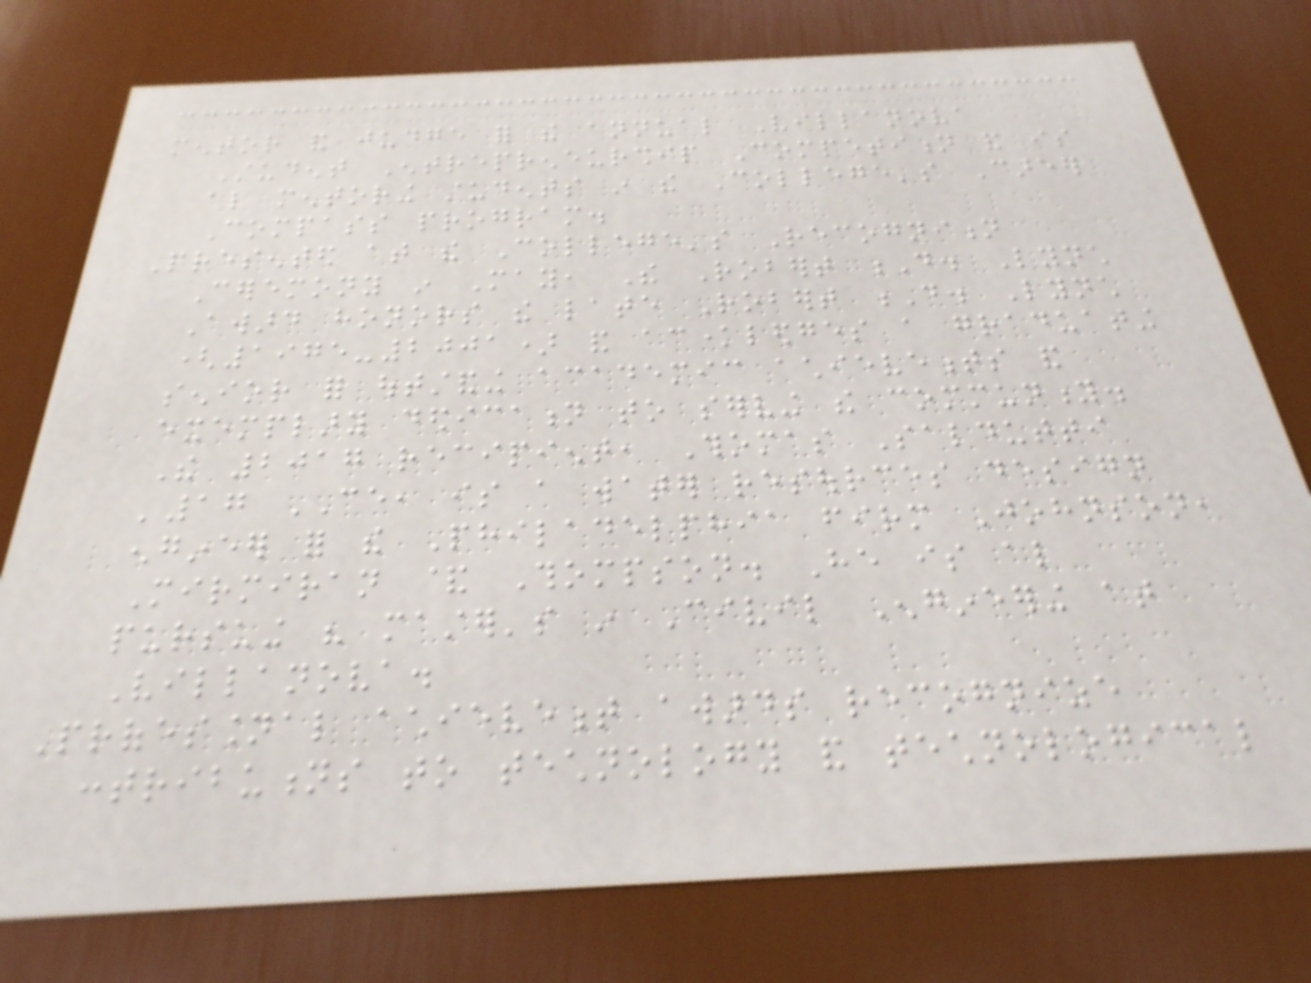mentor and judge for the annual Villanova
Student Entrepreneurship Competition and is
also mentoring students in the College's Career
Compass program.
Presented at the College's Recognition
Ceremony in May, The Robert D. Lynch
Award honors the late Robert D. Lynch
(1975-2001) and acknowledges a graduating
senior for outstanding academic achievements and
exemplary dedication to serving the community.
The 2017 recipient, Thomas Saldutti
'17 CE, is a water resources design
engineer for the Philadelphia firm Johnson,
Mirmiran & Thompson. He is also
pursuing his master's in Civil Engineering at
Villanova.
Professional achievement awards recognize
contributions to technology and technological
